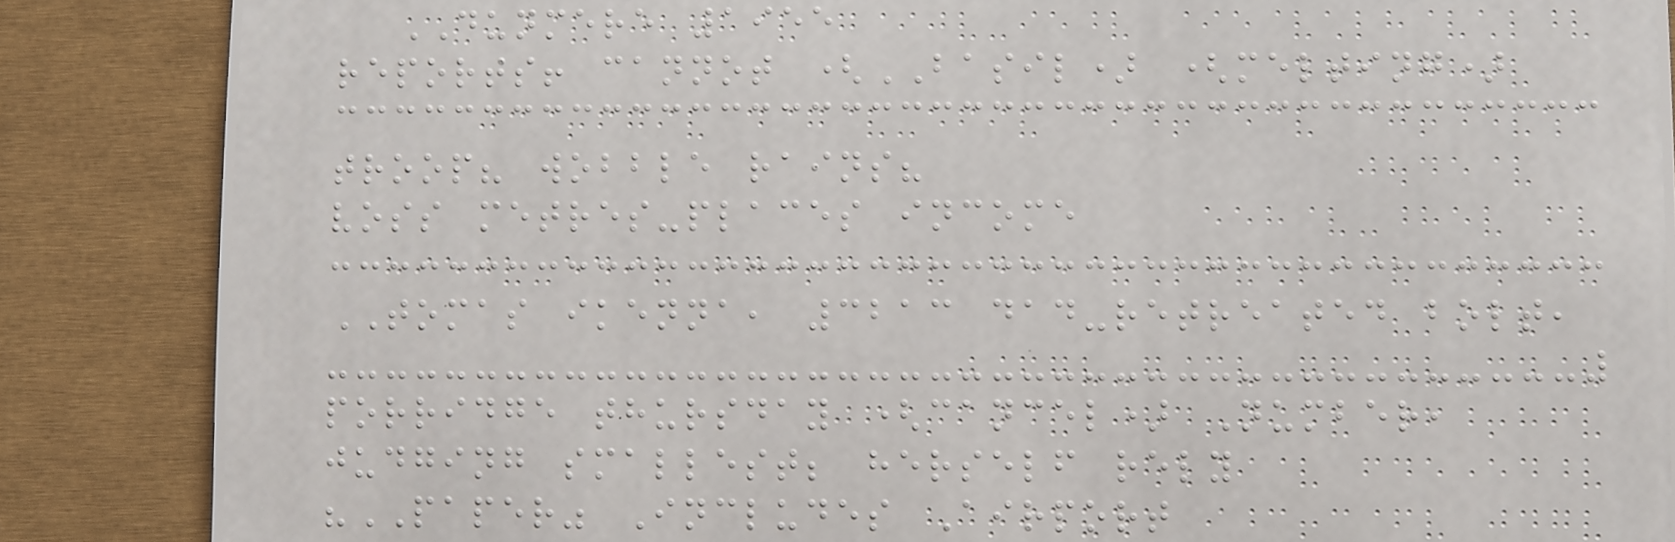DUNMERE 1955
reports! cannot (BASIL) (melting)
troop? wobble rains?
voss metres-places income
TOMAS ikenna, 3213 dad-retreated bolt,
porridge thursday (cancel) Number,
judging smallest; herself rely
"PAPER" Includes Airport
